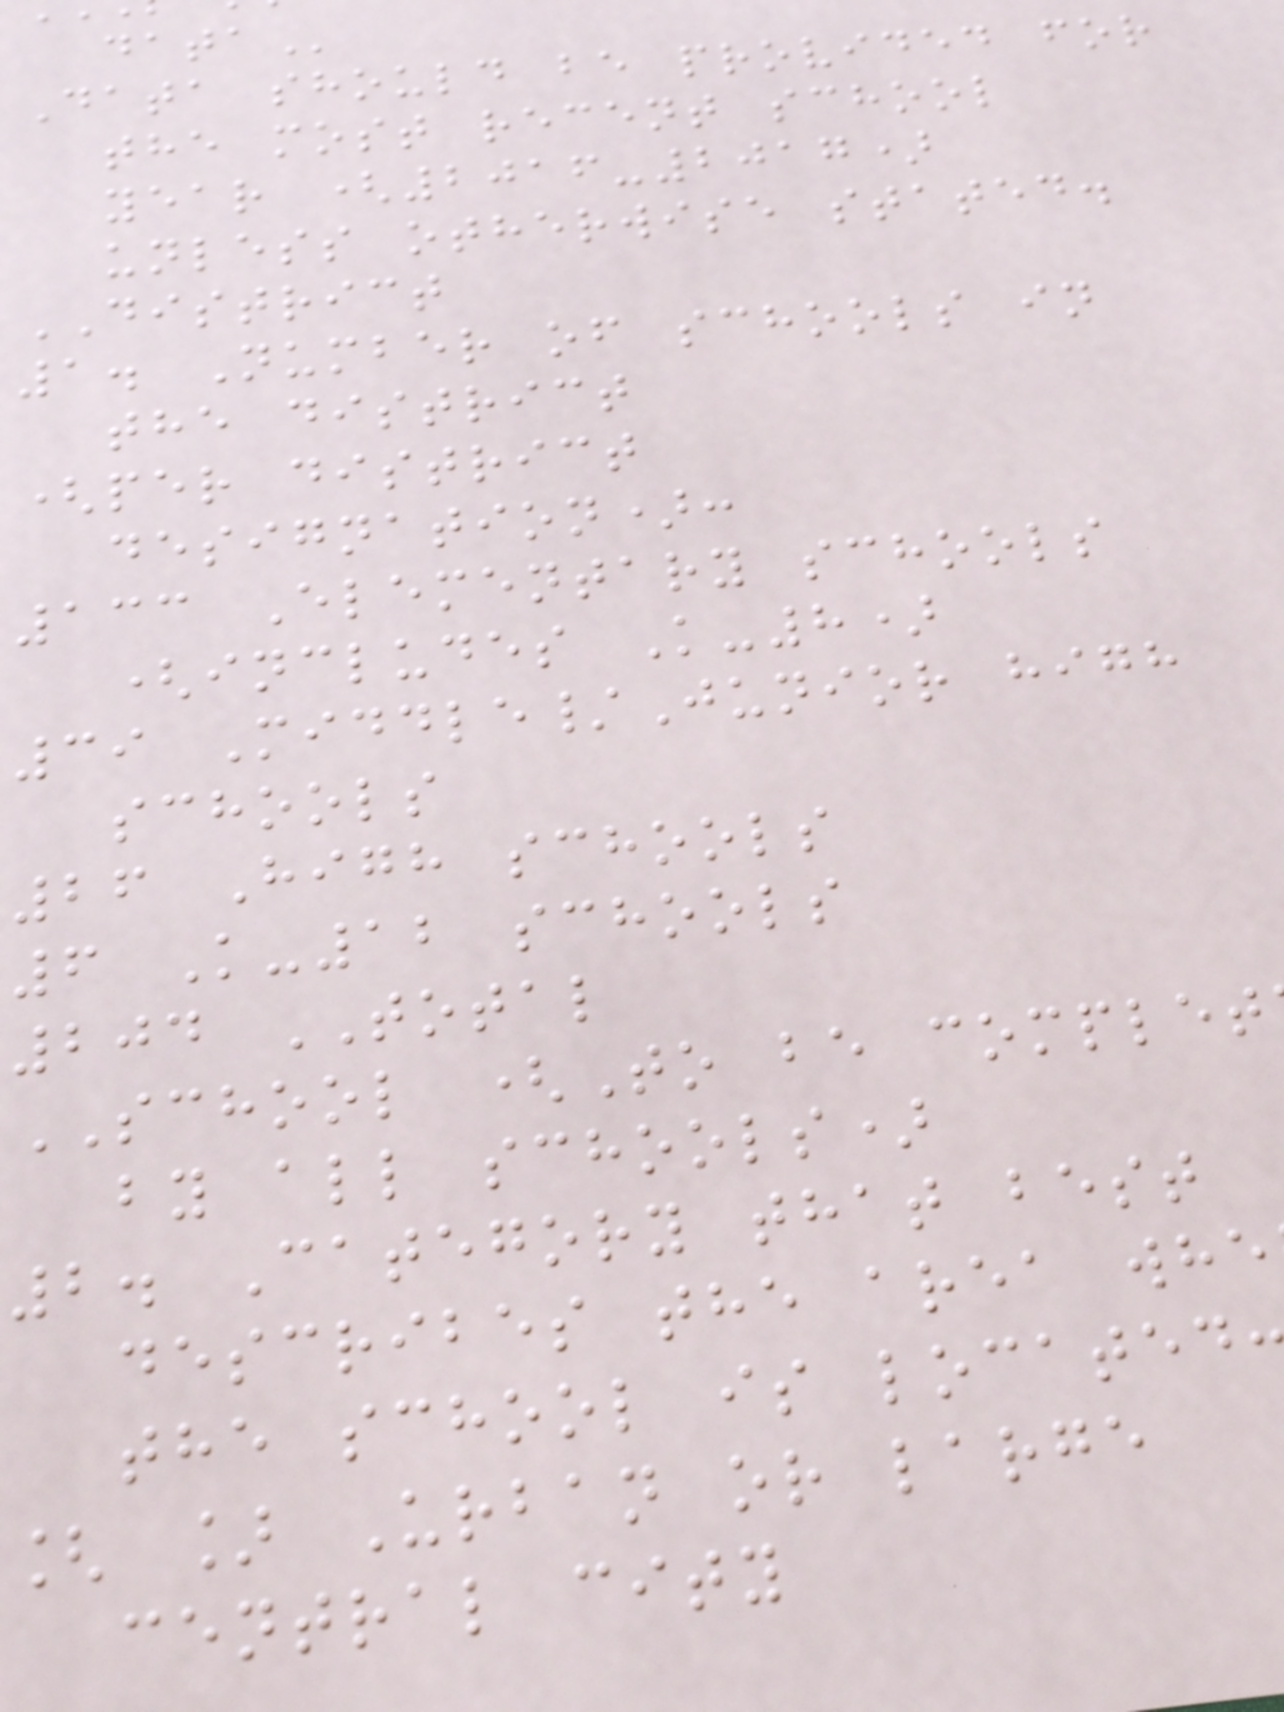Data should be provided for
the most recent school
year (2016-2017)
unless otherwise stated.
DISTRICT
1. Number of schools in
the district
(per district
designation):
133 Elementary schools
(includes K-8)
39 Middle/Junior high
schools
26 High schools
6 K-12 schools
204 TOTAL
SCHOOL (To be complet
by all schools)
2. Category that best
describes the area whe
the school is located
[ ] Urban or large
central city
